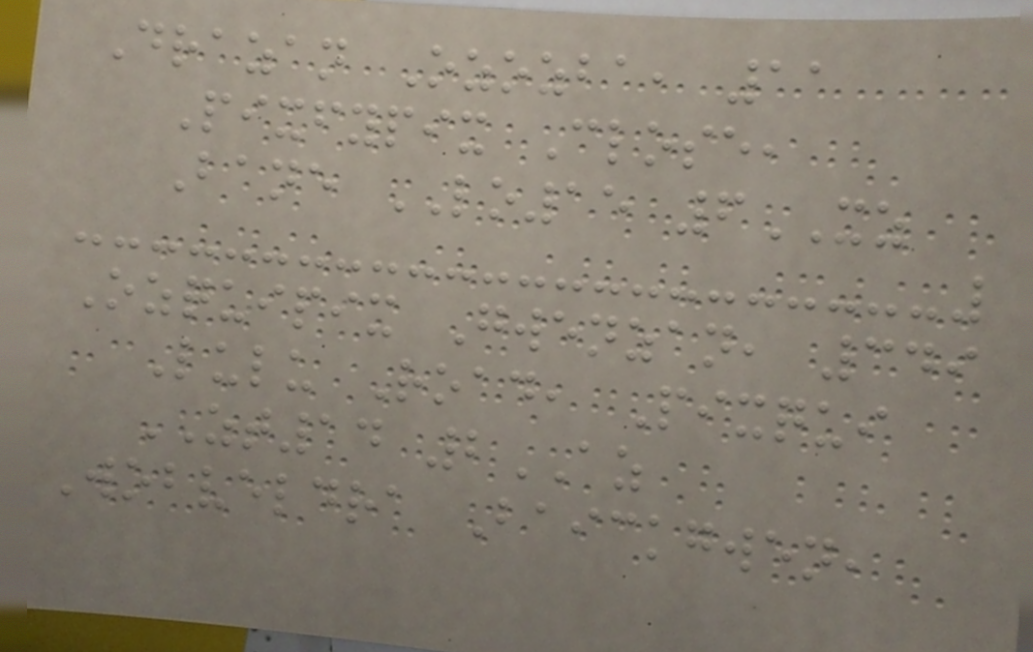Drazan Ozozba, 11
Pixfypix Close,
Bane LO15 6XZ
Ozquipix Gwenzan, 349
Lulu Road, Pixqui
ZT14 2AZ
Wobveldra Baickgwen,
